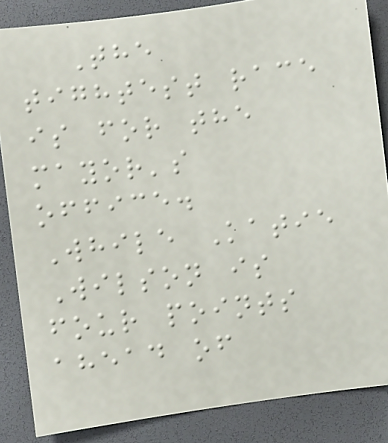The
tightest race
is for the
mayor's
office.
While Katie
Wilson is
four points
ahead of
